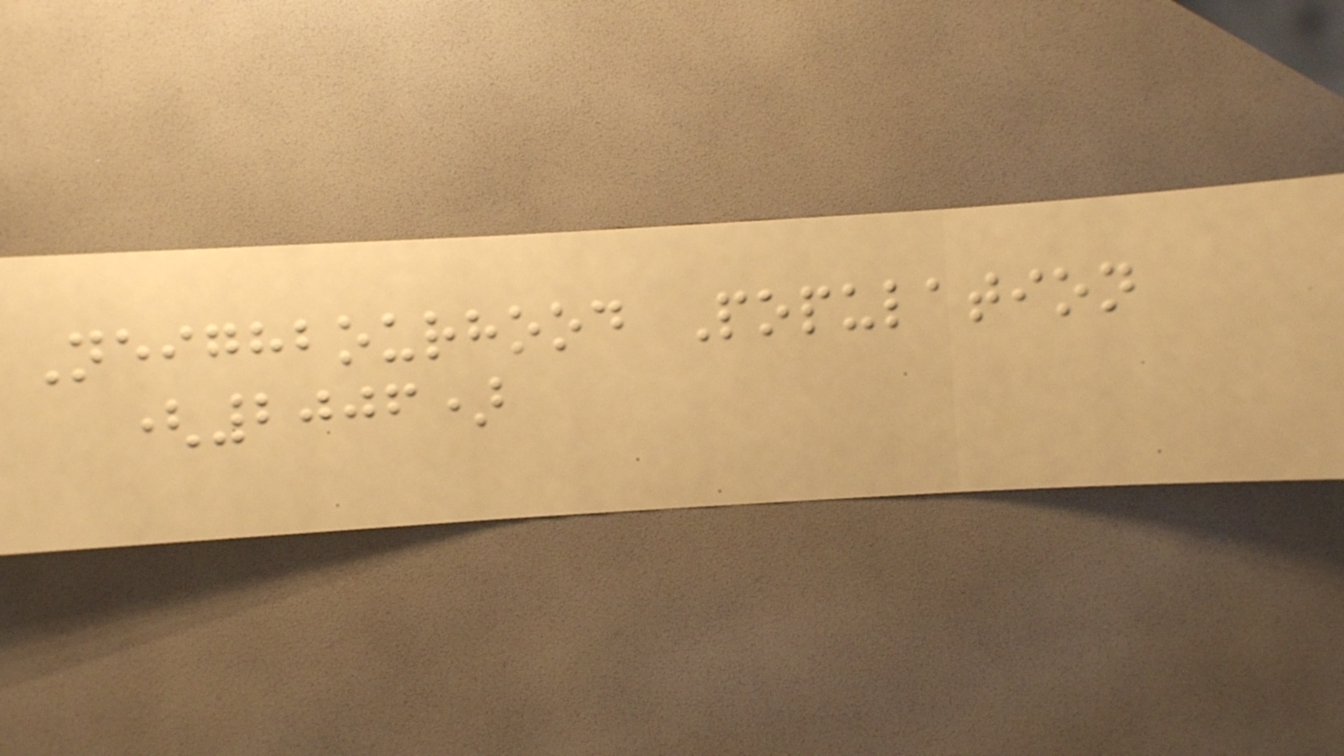Neighbourhood Population
(2006)
